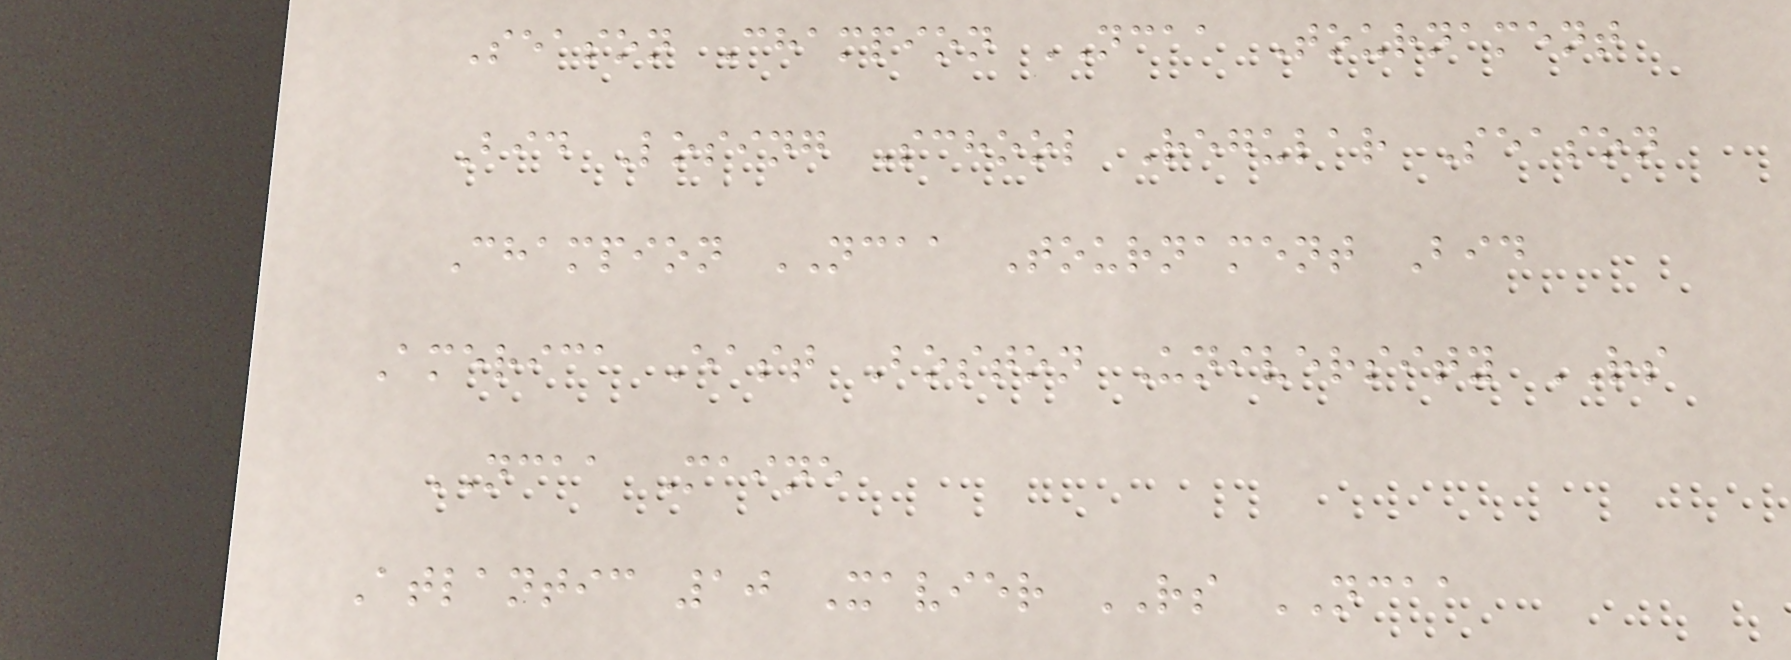Season Champion NCAA Tournament
Bid Losing School Regular Season
Champion NCAA Tournament Bid
America East Boston University RS
NCAA Maine
Atlantic 10 Xavier RS NCAA
